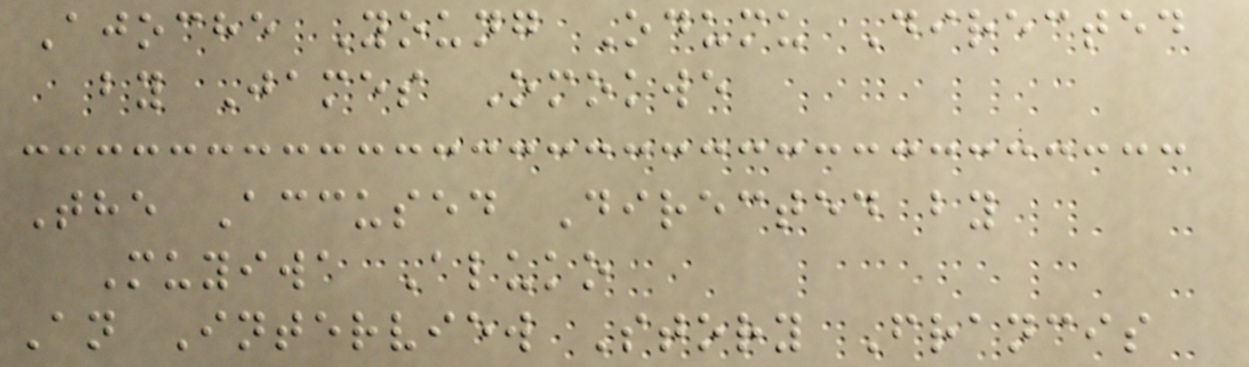Ajoche Young Odumu Directed
by James Omokwe
The Accused Directed by
Muyiwa Aluko
An Interview Story Francis
